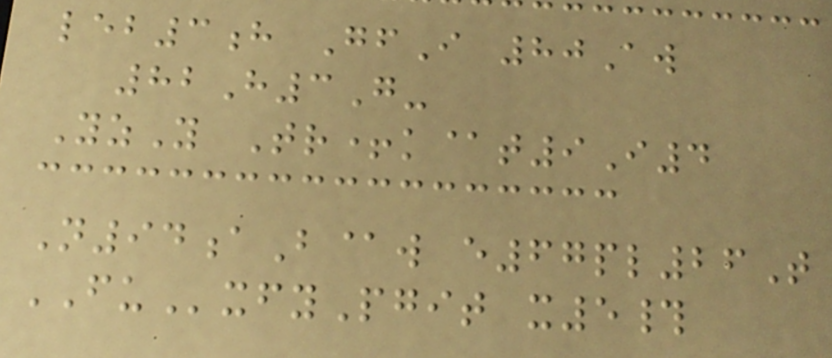leb3h GfI 80Aw
82H3G-
YzY Tr+k@t9I4
N94aB@w e67pl26T
FUxfyPgit x5#
